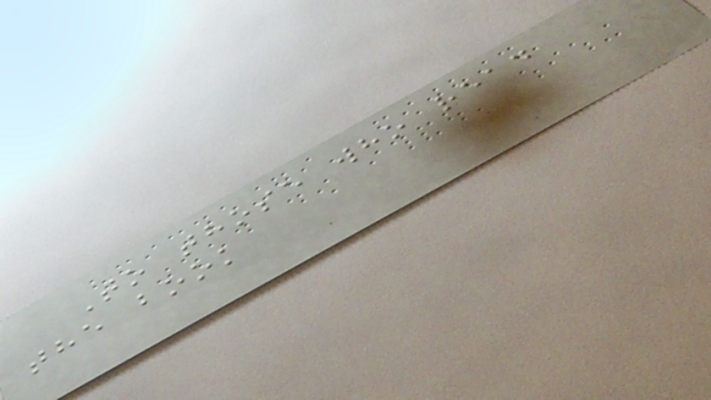To those who read
the book
